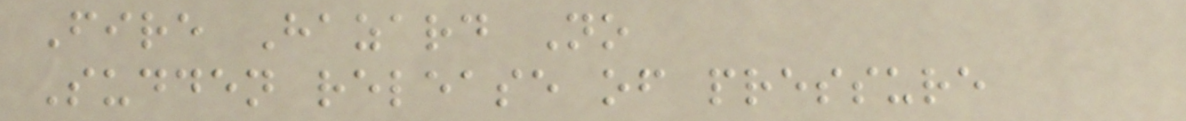Fire Hazard No
Sudden release of pressure
